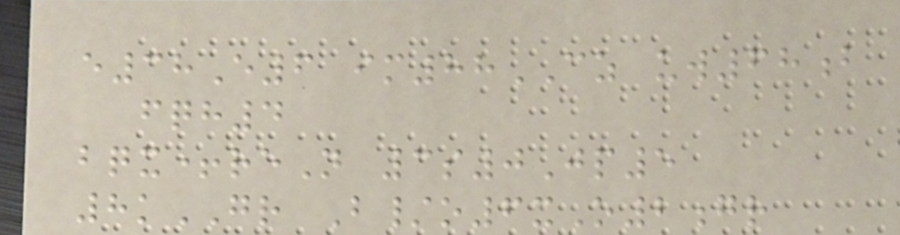e38E6 im88CZ uw68b
fqh4
bqx+reN 3s0Jp5
8kGR B/o6xO2gr
